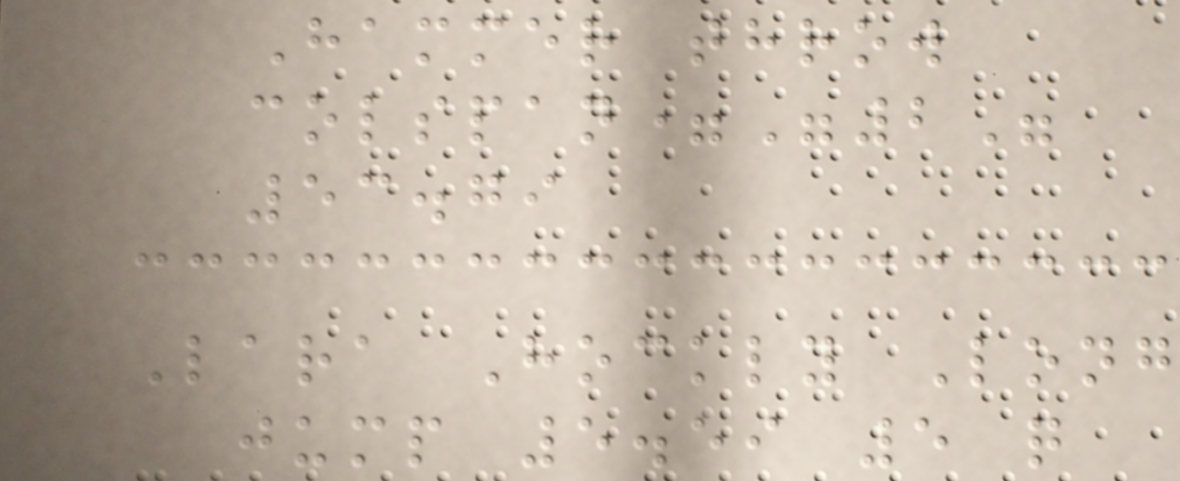Hammer throw
colspan="2"
53.79
Lara Hockly Long
jump 5.59 5 q
